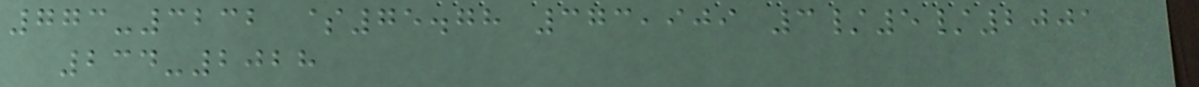773-3232 $75.78 373,909 3/5/2001
234-2028
